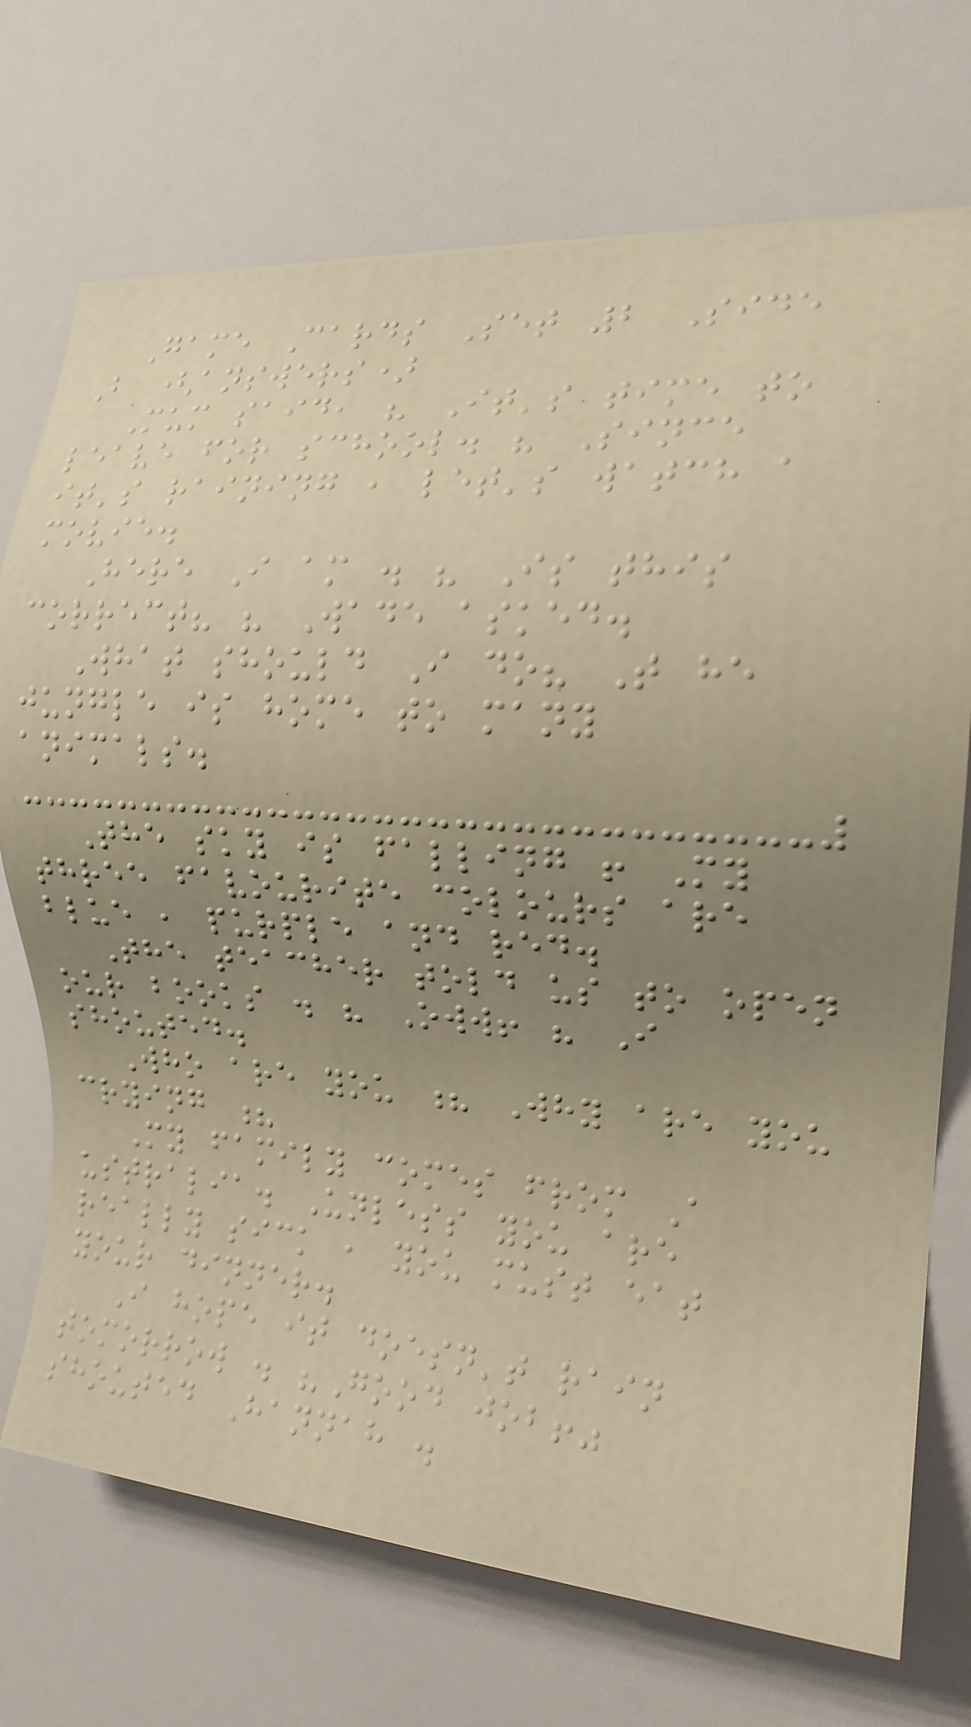Game Cards Set 2 Side
B (answers)
Mum said, " It's time to
leave for school. " Since
it's raining , let's watch a
movie.
Here I am . " Is this
correct? " Wade asked.
What should I do? T he
jungle is home to many
animals.
The sky is falling ! My
three favourite colours are
blue , purple and red.
The teacher told us to open
our books . " Oww! " I
shouted.
Who are you ? Why are you
crying ?
My family comes from A
ustralia. Unless you are
really sick , you must eat
your dinner.
I hope it doesn't rain
tomorrow . "Good job!"
shouted Hannah .
